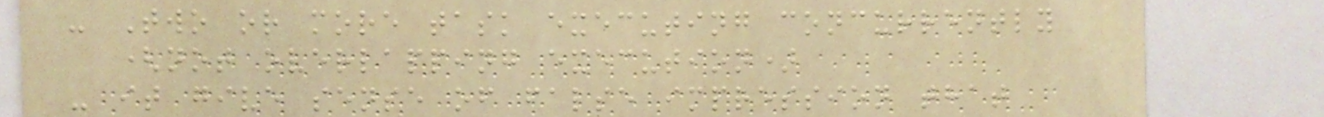- Two or more task executing concurrently
(not overlapping execution)
- it give sense of false impression that
